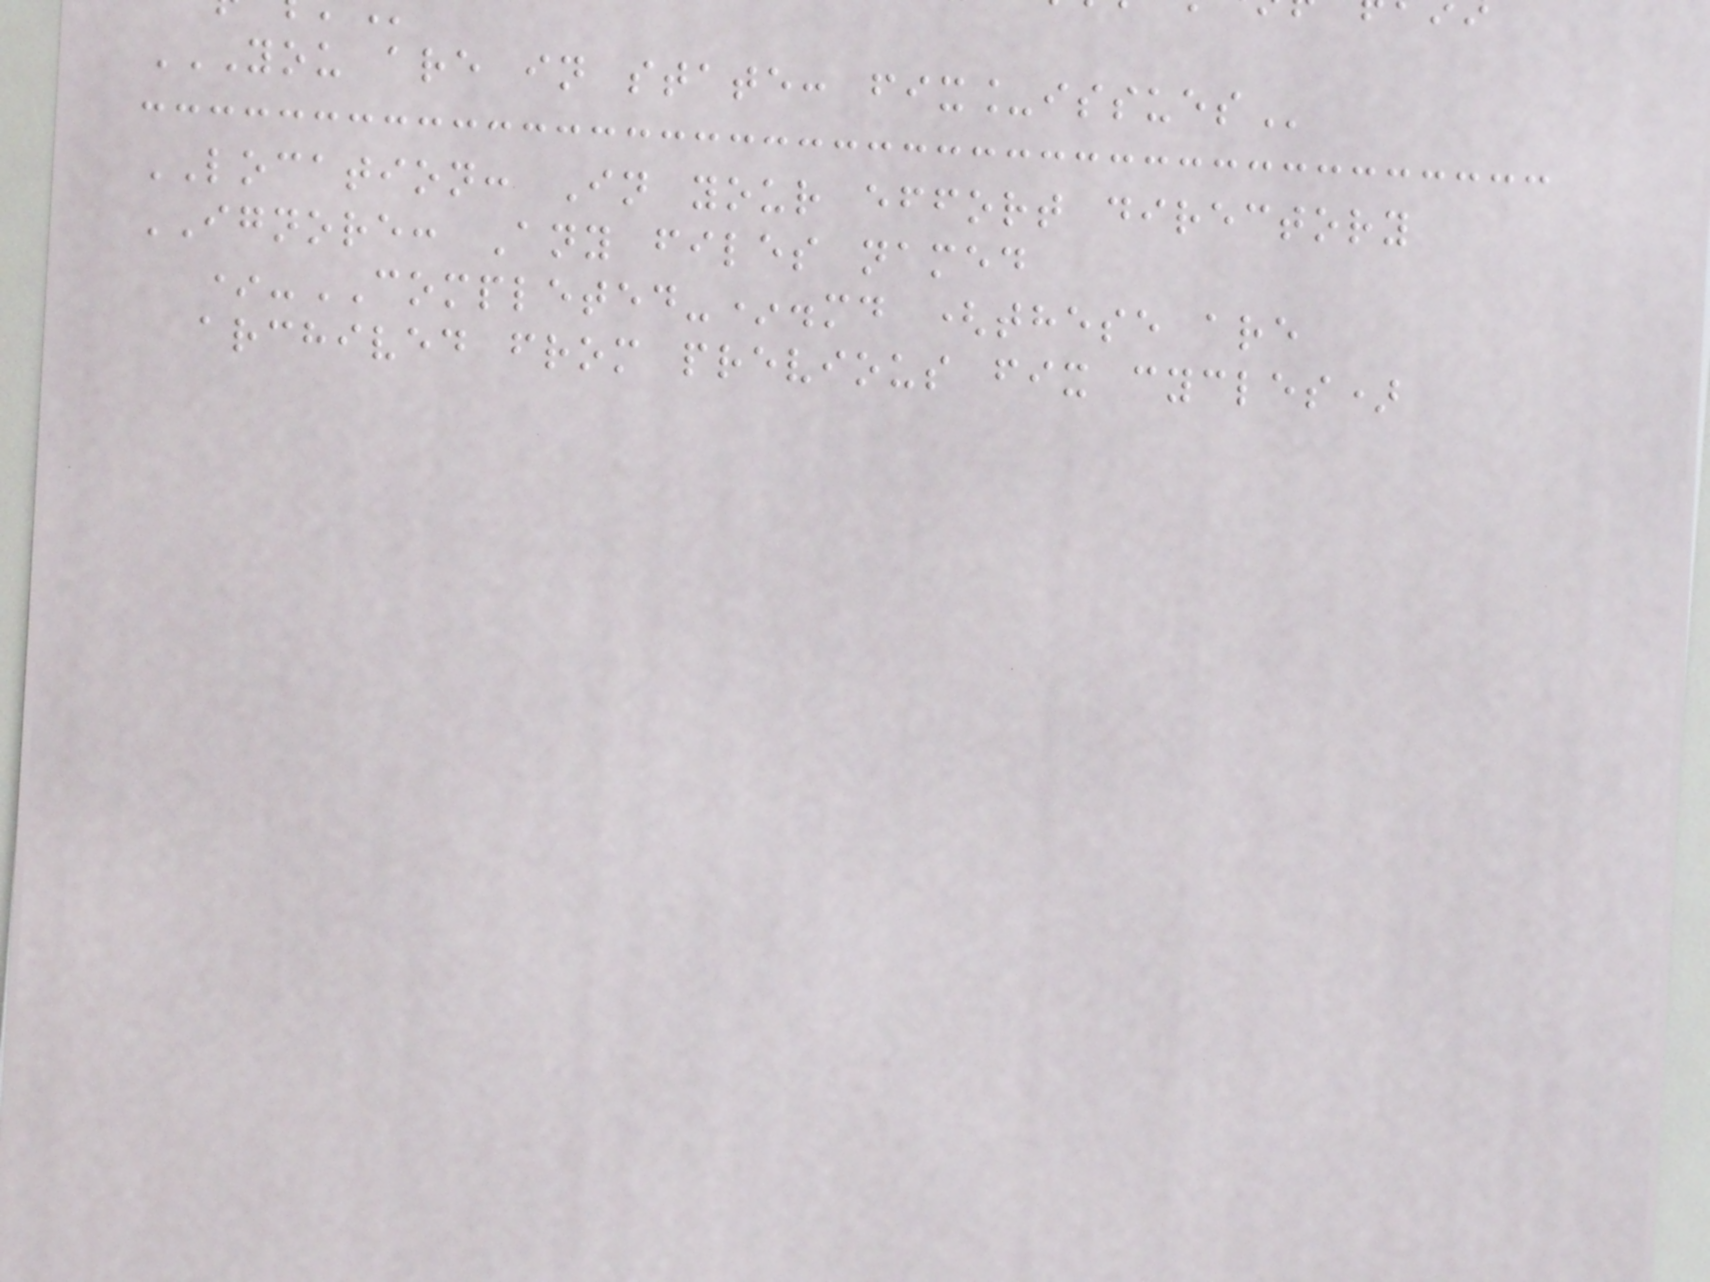YOU ARE IN STATE: FIX_ISSUES
LOCATION: In your effort directory
IGNORE: Any files named
*-COMPLETED-*.md (these are
archived from previous fix cycles)
